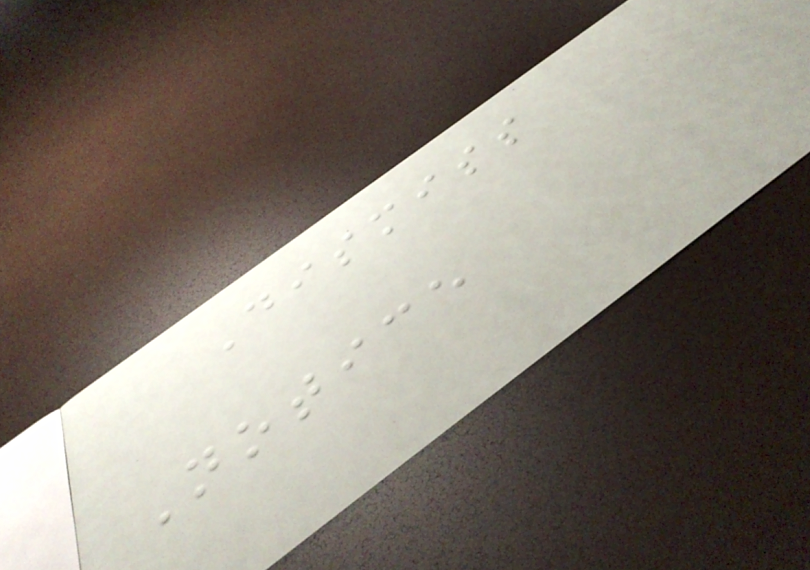Dismiss
Notice
